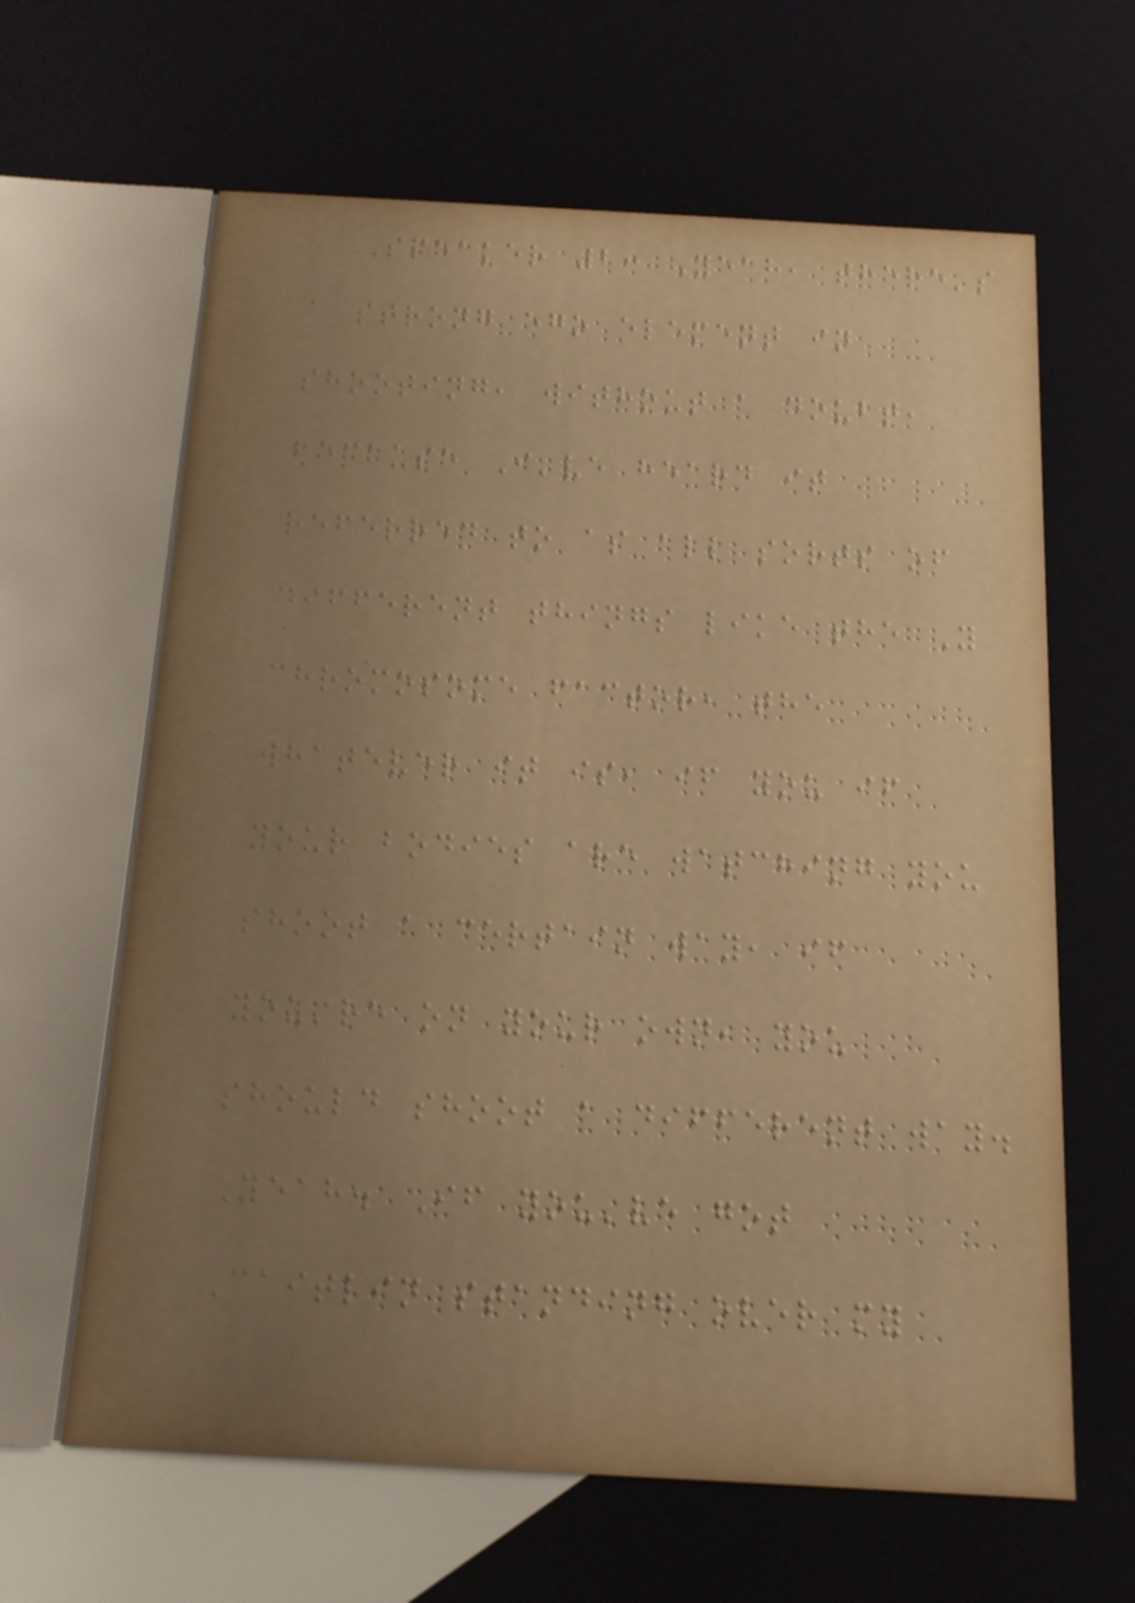Speaker 2: Yeah, there's
a strong ego element in
shooting, without a doubt,
because I've heard it
referred to as all sorts of
different things like the Y
chromosome factor, the
whatever it is, if you if
your bodies are watching you
shoot a certain way, if
you're on your own, you
should shoot a different way.
Yeah. If you've got
Caitlin standing over my
